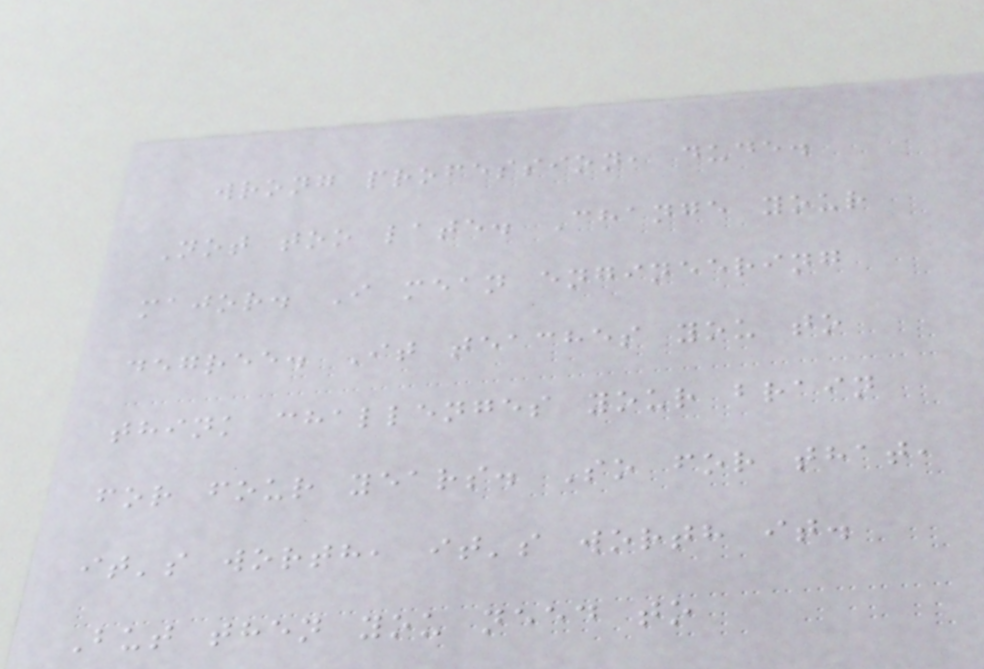wrong profession, dude.
Not too late. Change your
major. I mean engineering
degree. It teaches you to
think challenges your brain
for four years. So for that,
it's worth, it's worth it.
But then you need to
